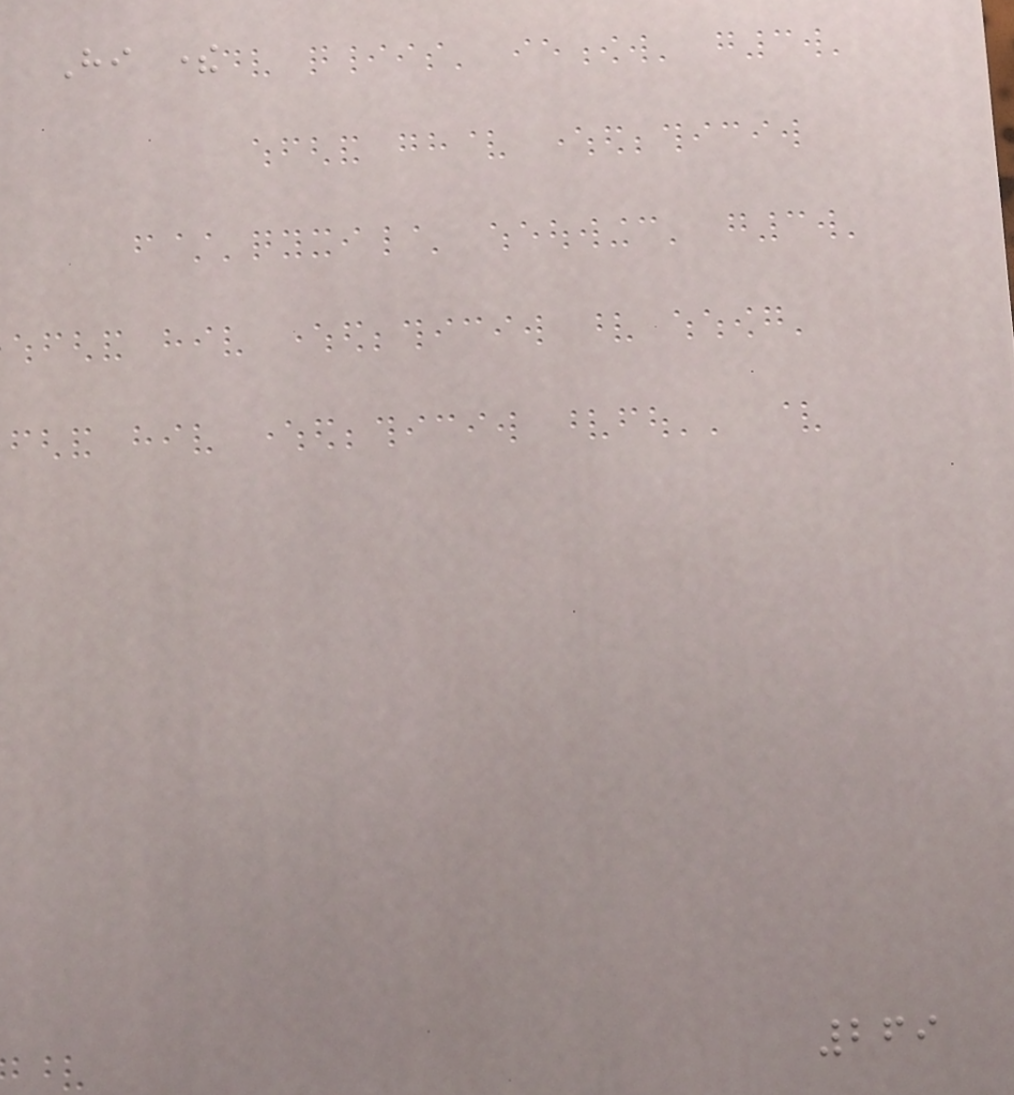Hi there
269
